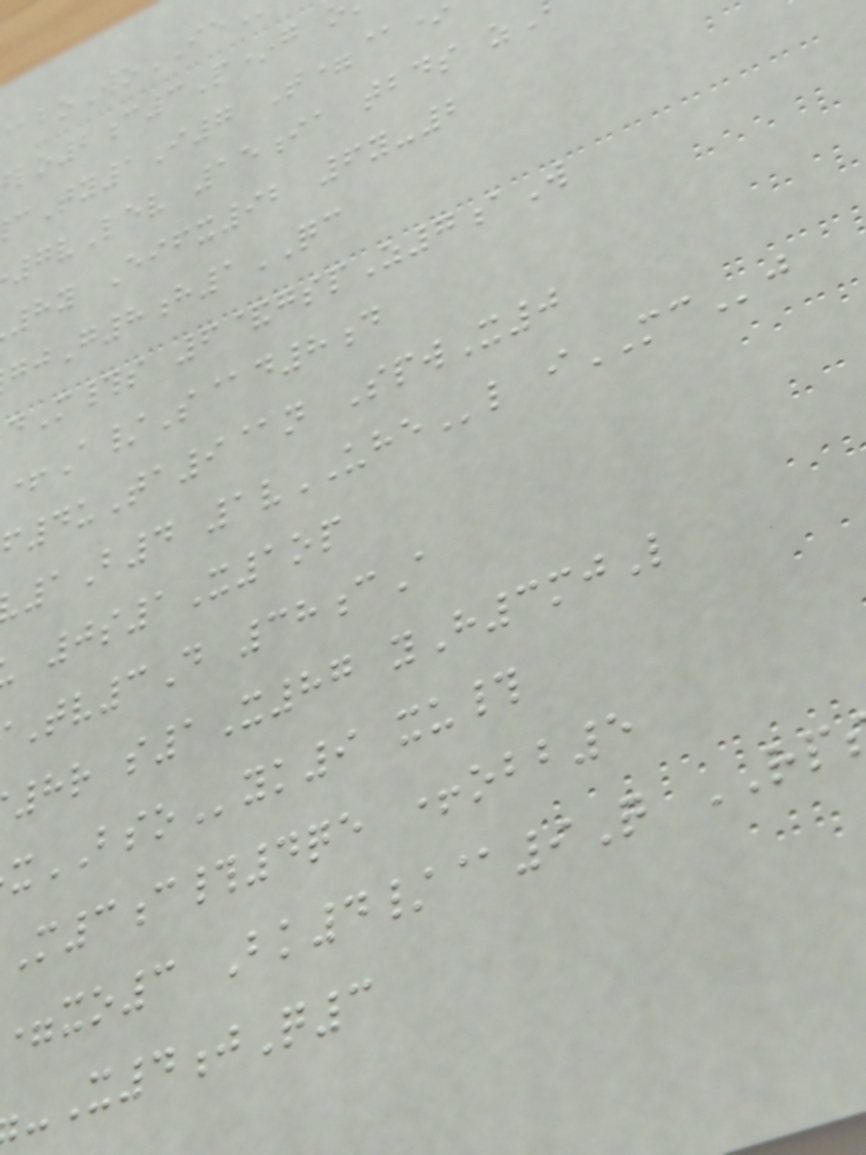2c3P*g
Ty1I7 T=@
7vLev 15ia tbds z
8y Eifx92 6y-2
G8h1QC
dM#s 6&gspZ7aW
+A/S@d8d
4uTa9@n SpwX0
1B4 1vUHEl iMCj
0s1X1op
Tv3D 38cA
8r s1X87 yH3mjL
xBSOyk9 xu#
M3c#4qe +obb5
=xo3 Bk4/@9Q RP
-X4jQ3
